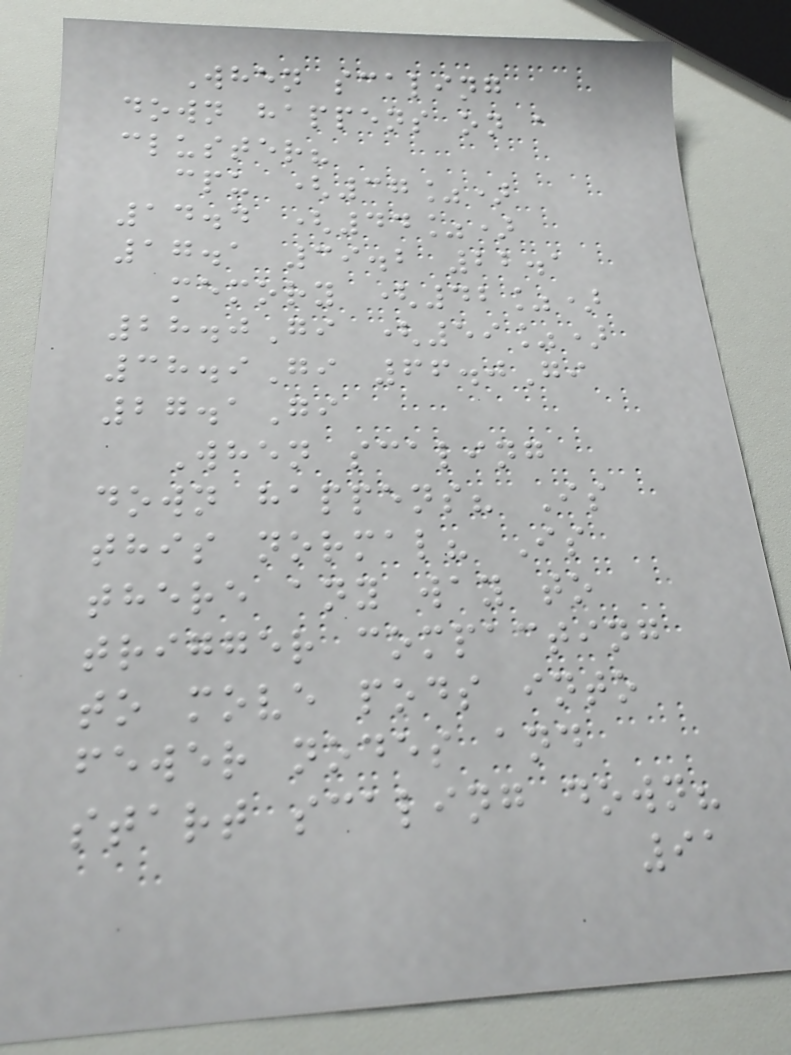When scaling
down happens on a
cluster?
cpu (37%)
14.4 (44%)
17.1 39.2 22.1
memory (42%)
28.0Gi (59%)
38.9Gi 66.0Gi
27.1Gi
When scaling
down happens? Is
this normal? Is
there any way to
trigger compacting
to move pods into
fewer nodes and
start scaling down?
91
